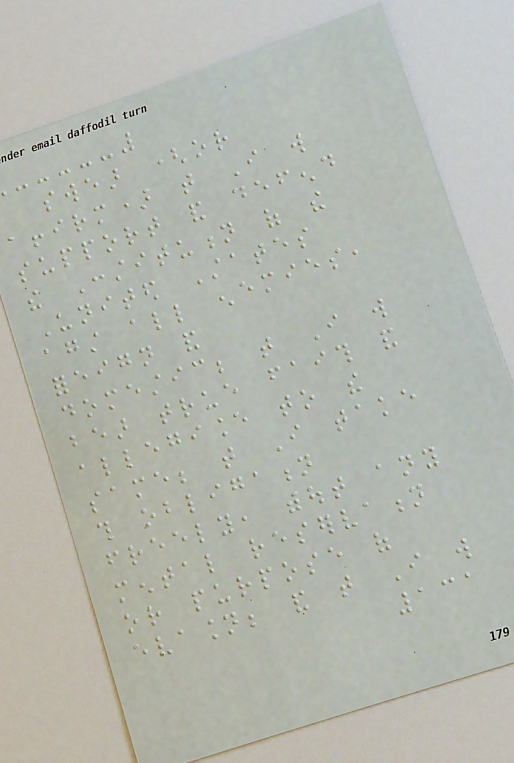swear (or
affirm) that I will
support and defend
the Constitution of the
United States
against all enemies,
foreign and
domestic; that I will
bear true faith and
allegiance to the
same; that I take
this obligation
freely, without any
mental reservation
or purpose of
evasion; and that I will
131
